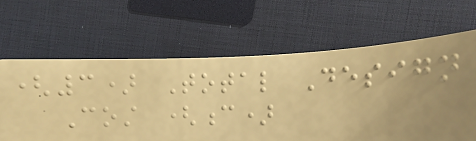(3) Total Design
Cost (c)
